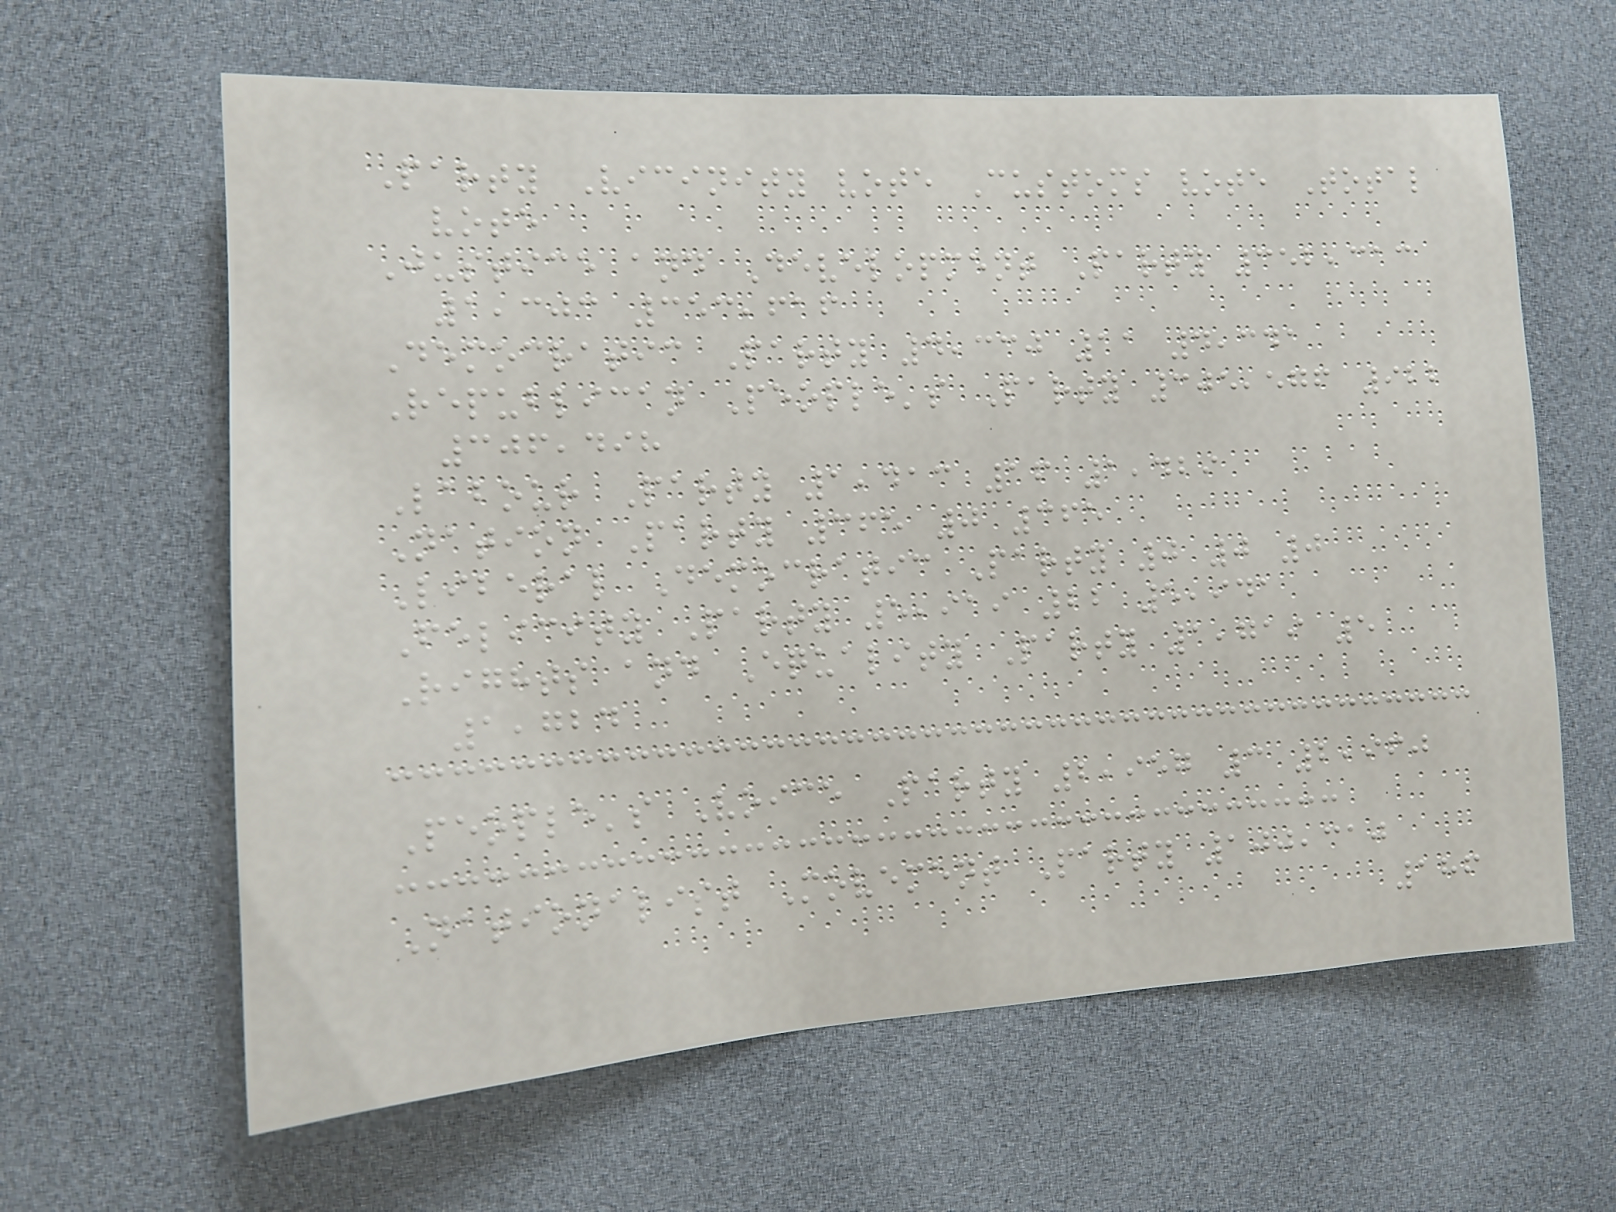Party Vicinity vote Customs vote Total
vote
Justice and Development Party 352,313
1,303 353,616
Democratic Party 4,330 11 4,341
Republican People's Party 305,576 922
306,498
Labour Party 1,413 16 1,429
Nation Party 365 0 365
Liberal Democratic Party 0 0 0
Felicity Party 5,919 22 5,941
Rights and Equality Party 1,719 5
1,724
People's Voice Party 2,957 3 2,960
Nationalist Movement Party 100,310
186
